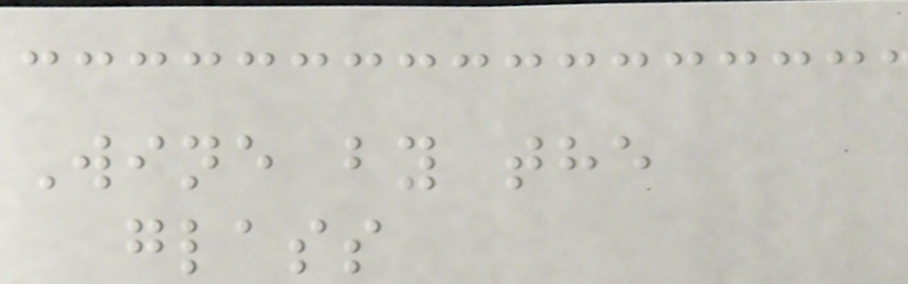Wine by the
glass
